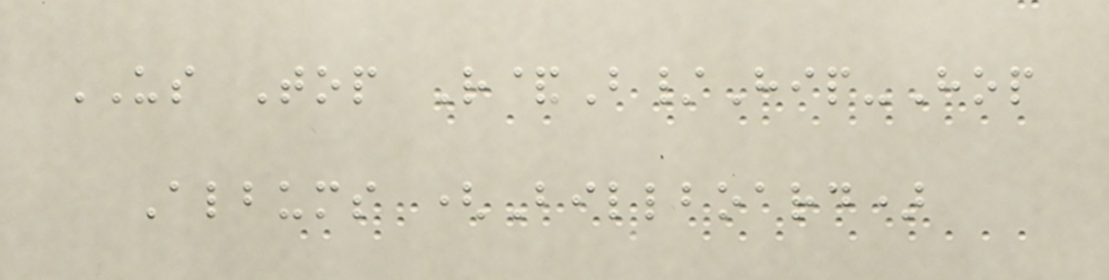US Top R&B/Hip-Hop
Albums (Billboard)
